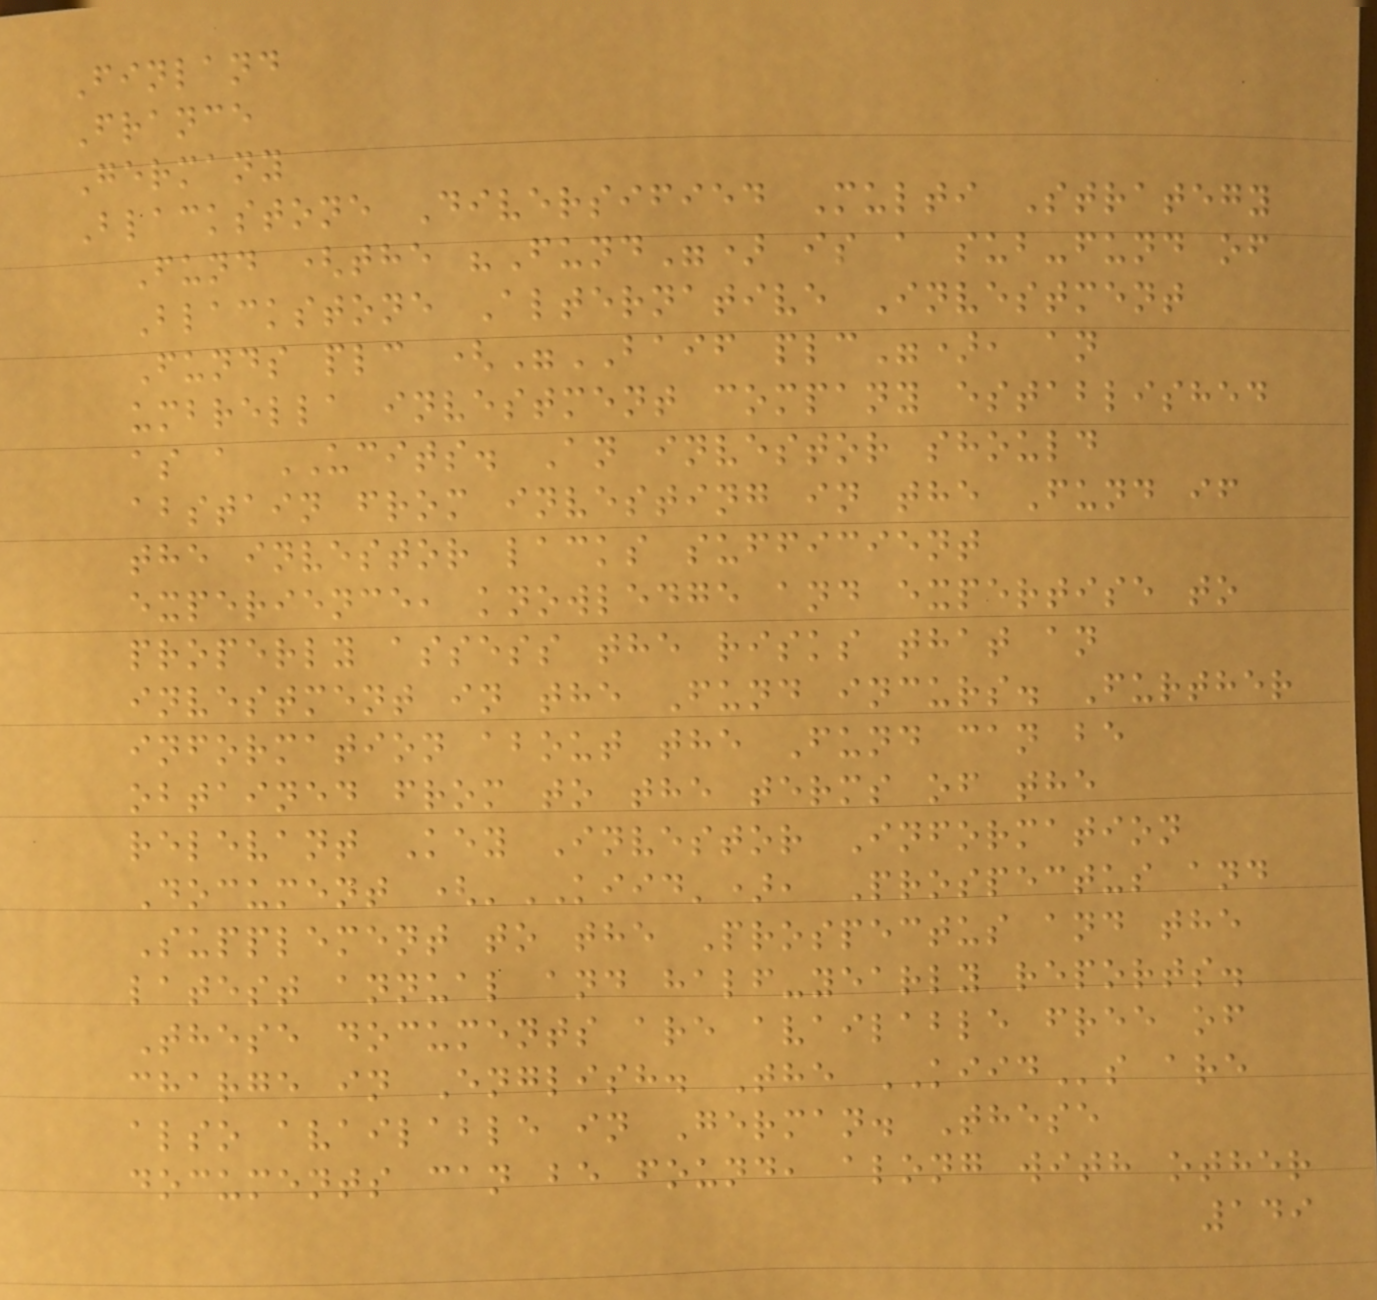Finland
France
Germany
Blackstone Diversified Multi Strategy
Fund (the "Fund") is a sub-fund of
Blackstone Alternative Investment
Funds plc ("BAIF plc"), an
umbrella investment company established
as a UCITS. An investor should
abstain from investing in the Fund if
the investor lacks sufficient
experience, knowledge and expertise to
properly assess the risks that an
investment in the Fund incurs. Further
information about the Fund can be
obtained from to the terms of the
relevant Key Investor Information
Document ('KIID'), Prospectus and
Supplement to the Prospectus and the
latest annual and half-yearly reports.
These documents are available free of
charge in English. The KIIDs are
also available in German. These
documents can be found, along with other
149
